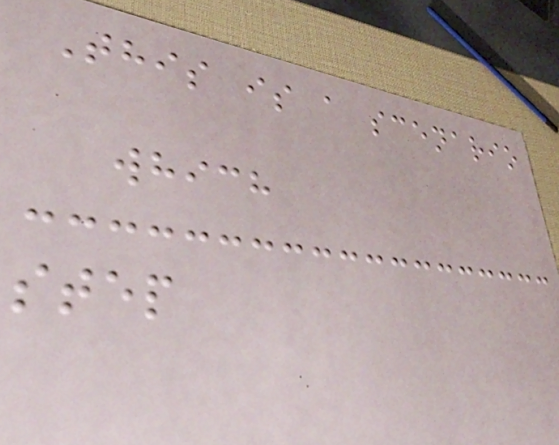This is a scenario
which
step
